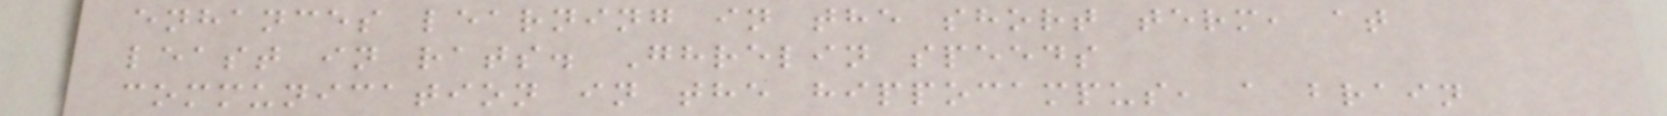enhances learning in the short term, at
least in rats. Ghrelin speeds
communication in the hippocampus, a brain
